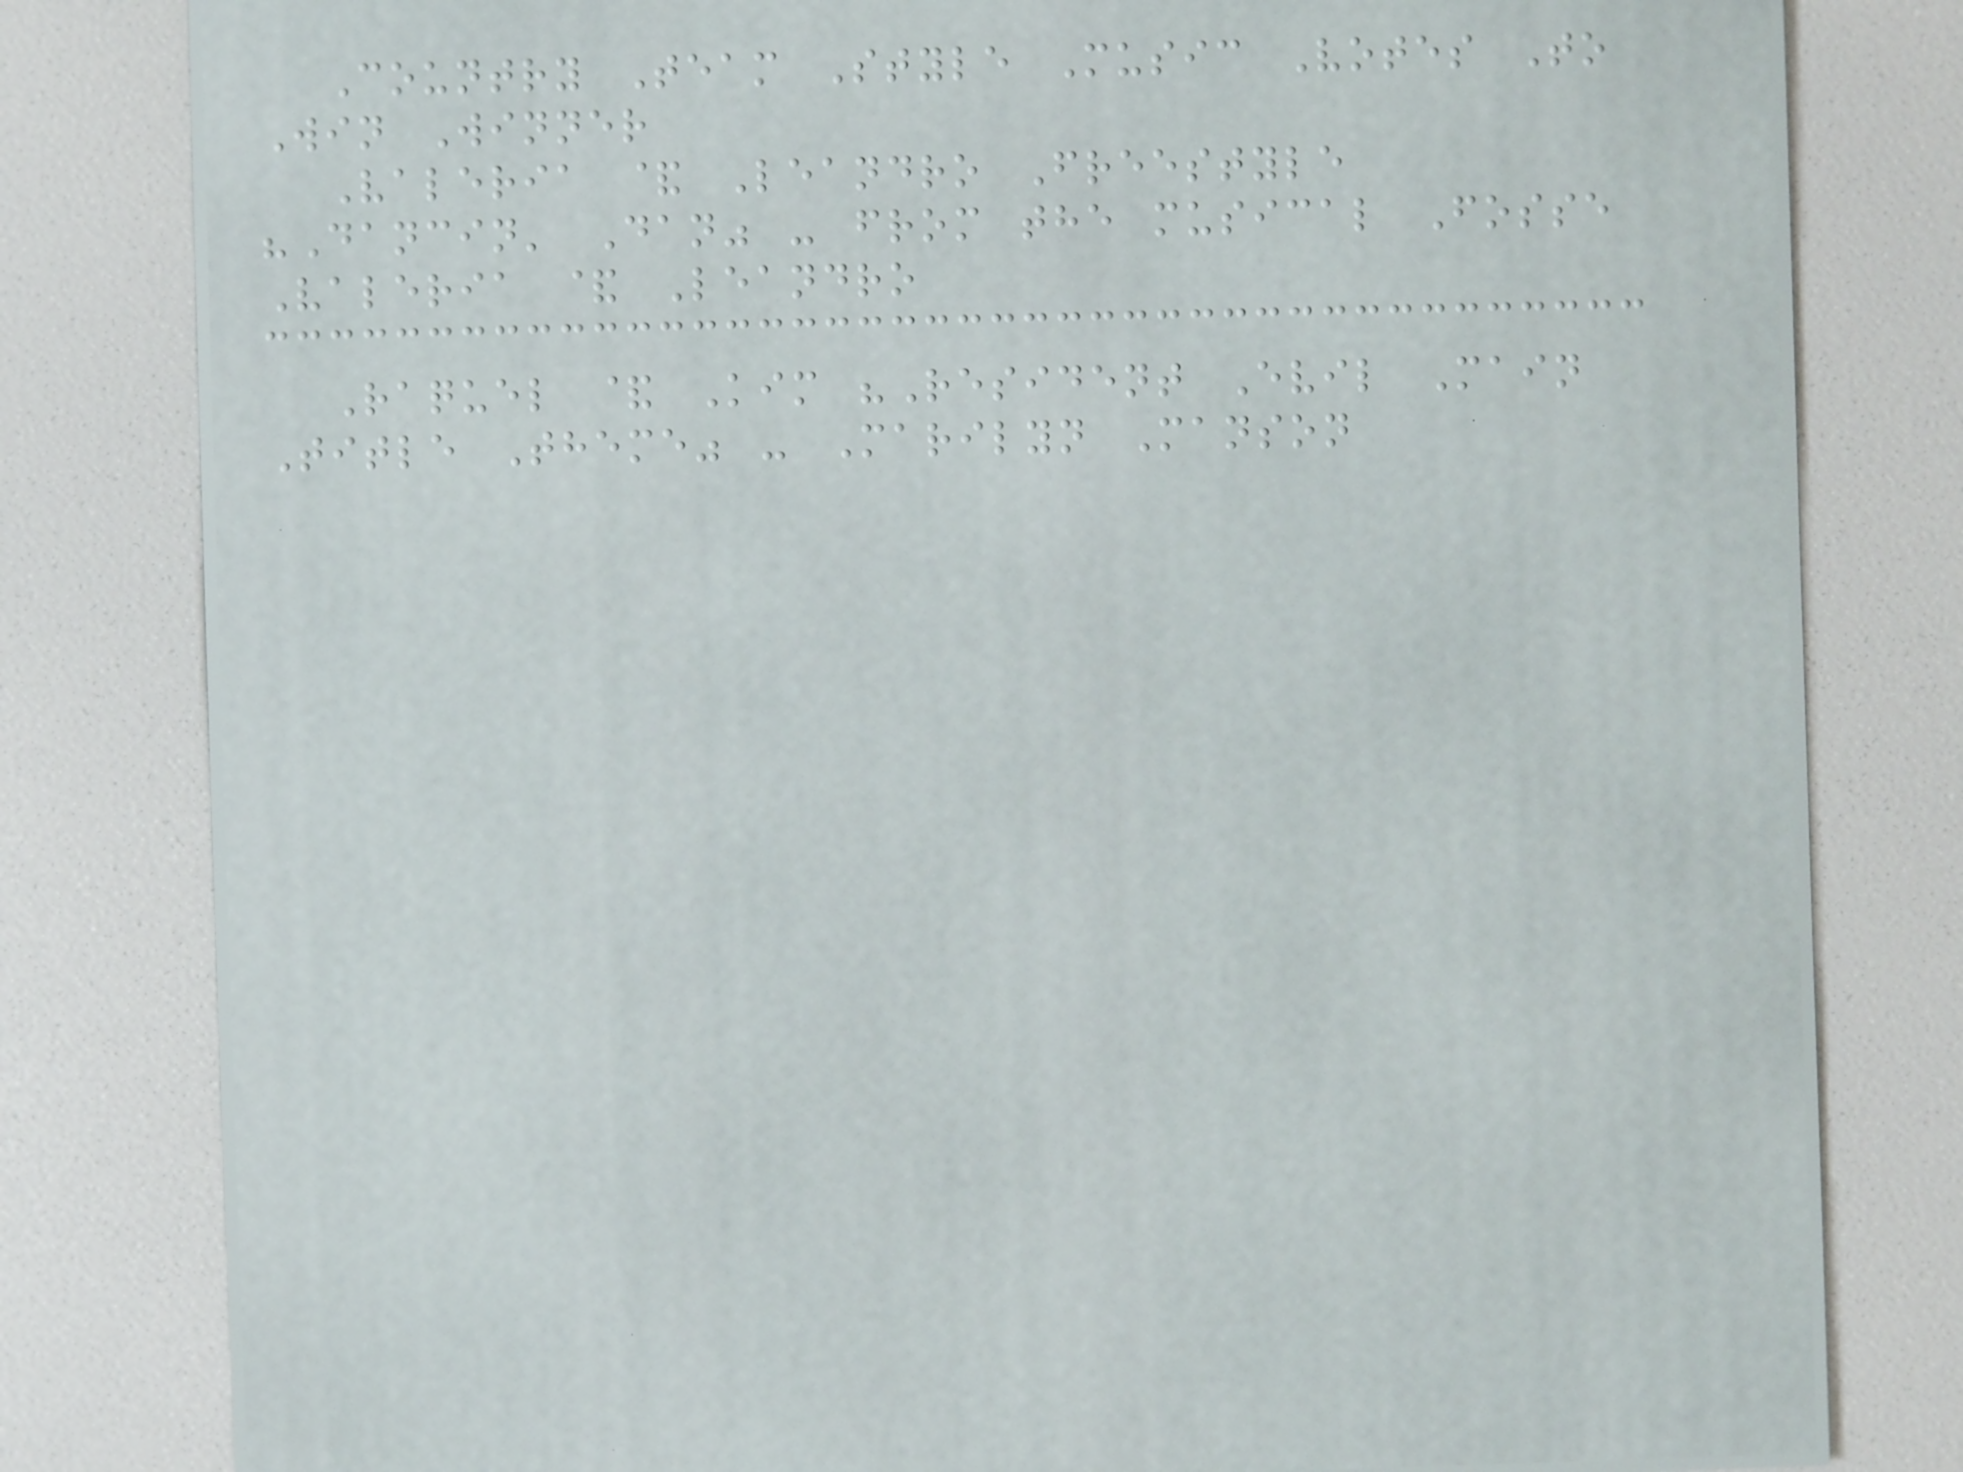Country Team Style Music Votes To
Win Winner
Valeria & Leandro Freestyle
"Dancin' Dan" - from the musical Fosse
Valeria & Leandro
Raquel & Kim "Resident Evil Main
Title Theme" - Marilyn Manson
